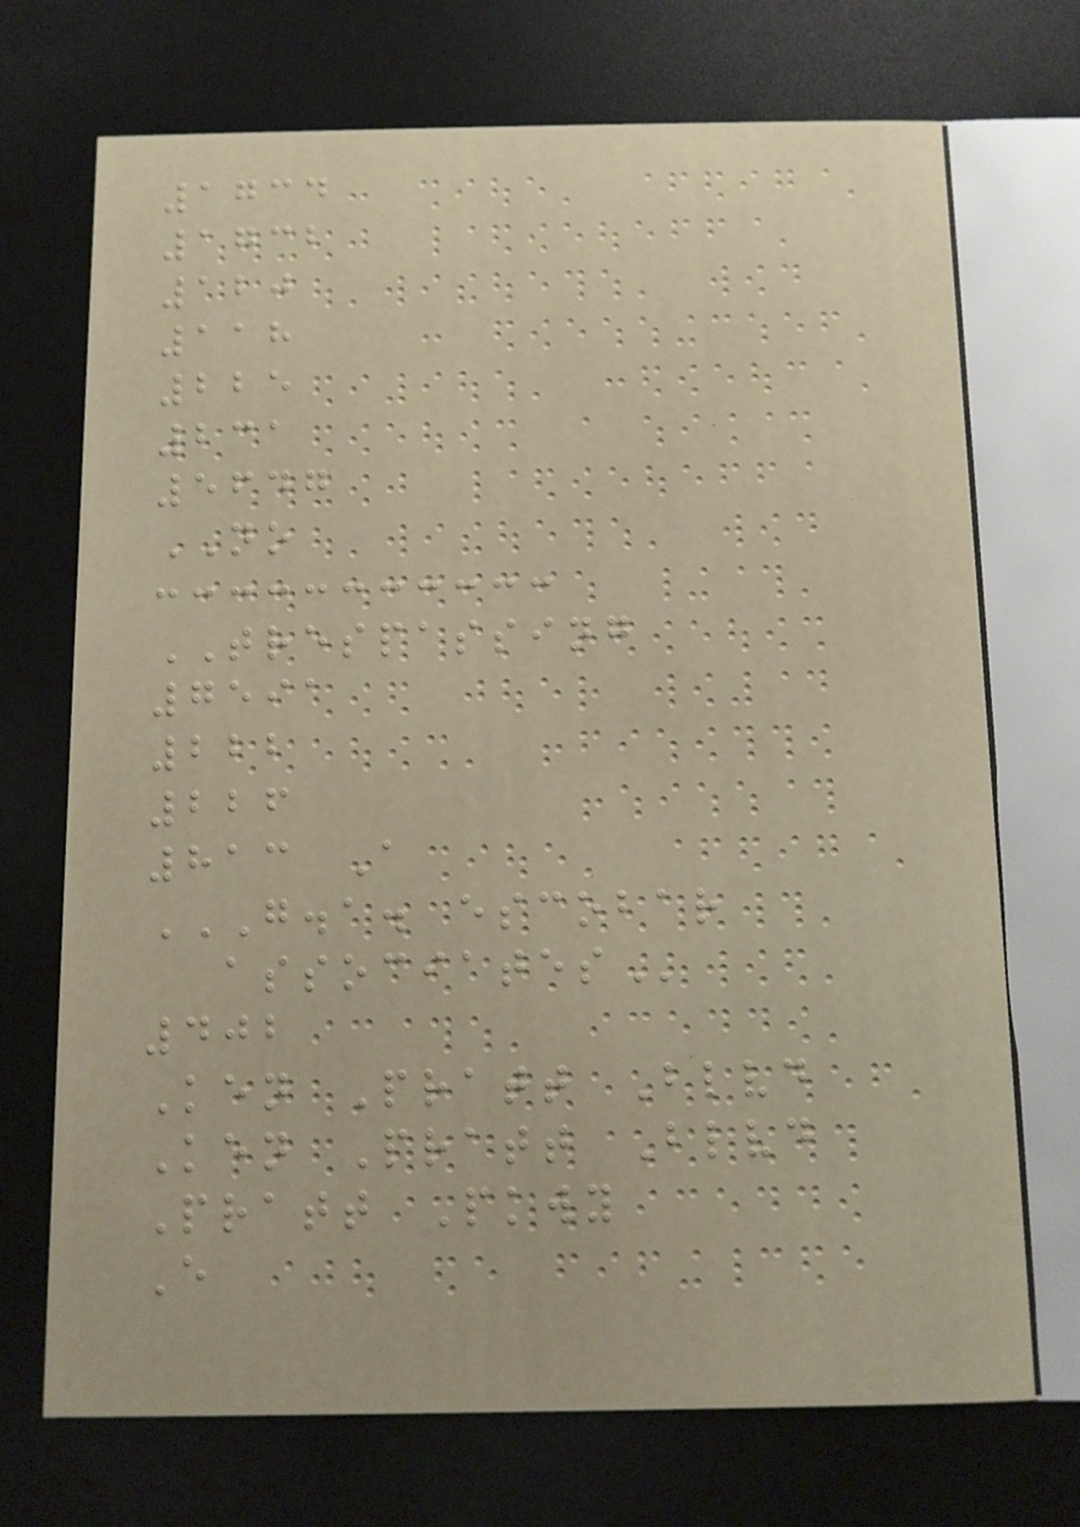1734
1732
120
118
225
231
5647
NO
TRESPASSING
7591
222
226
813 A
G.A. ESCOBAR
ASSOCIATES
402
Ken Pratt Blvd
Ken Pratt Blvd
Pratt Pkwy
E
